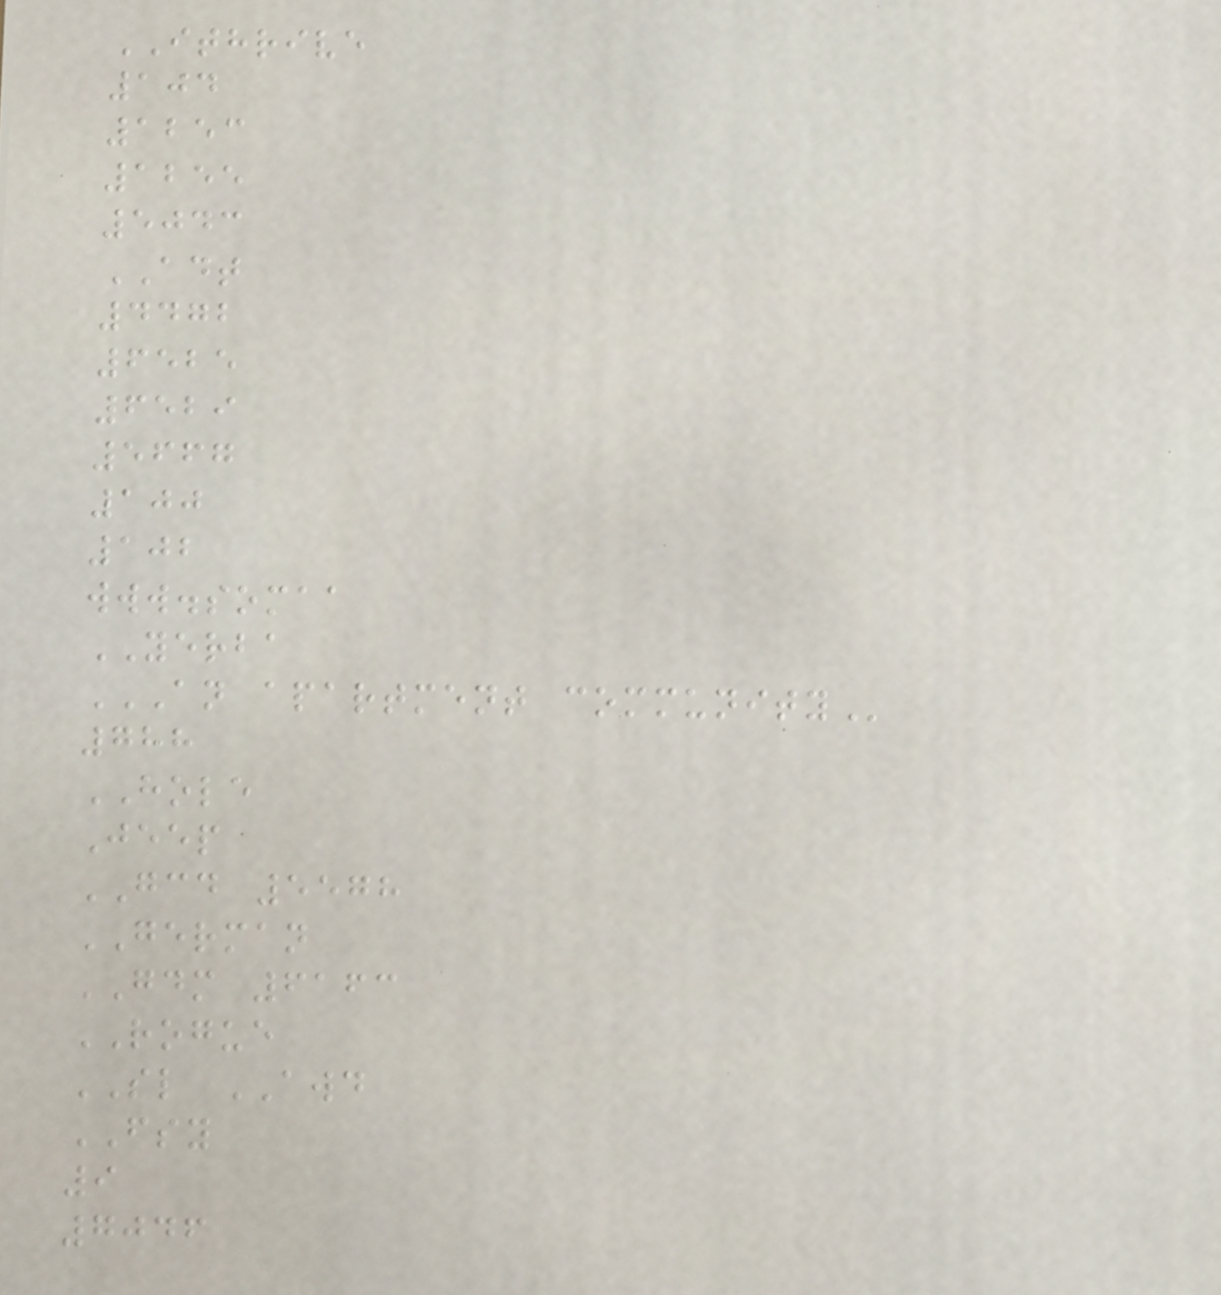ITHRIVE
104
1253
1255
5043
ADT
4472
6525
6529
5667
100
102
www.somaa
YERBA
AN APARTMENT COMMUNITY
788
HOLE
Jeep
GCD 5578
GERMAN
GDM 6163
ROGUE
SL AWD
FSY
9
7046
